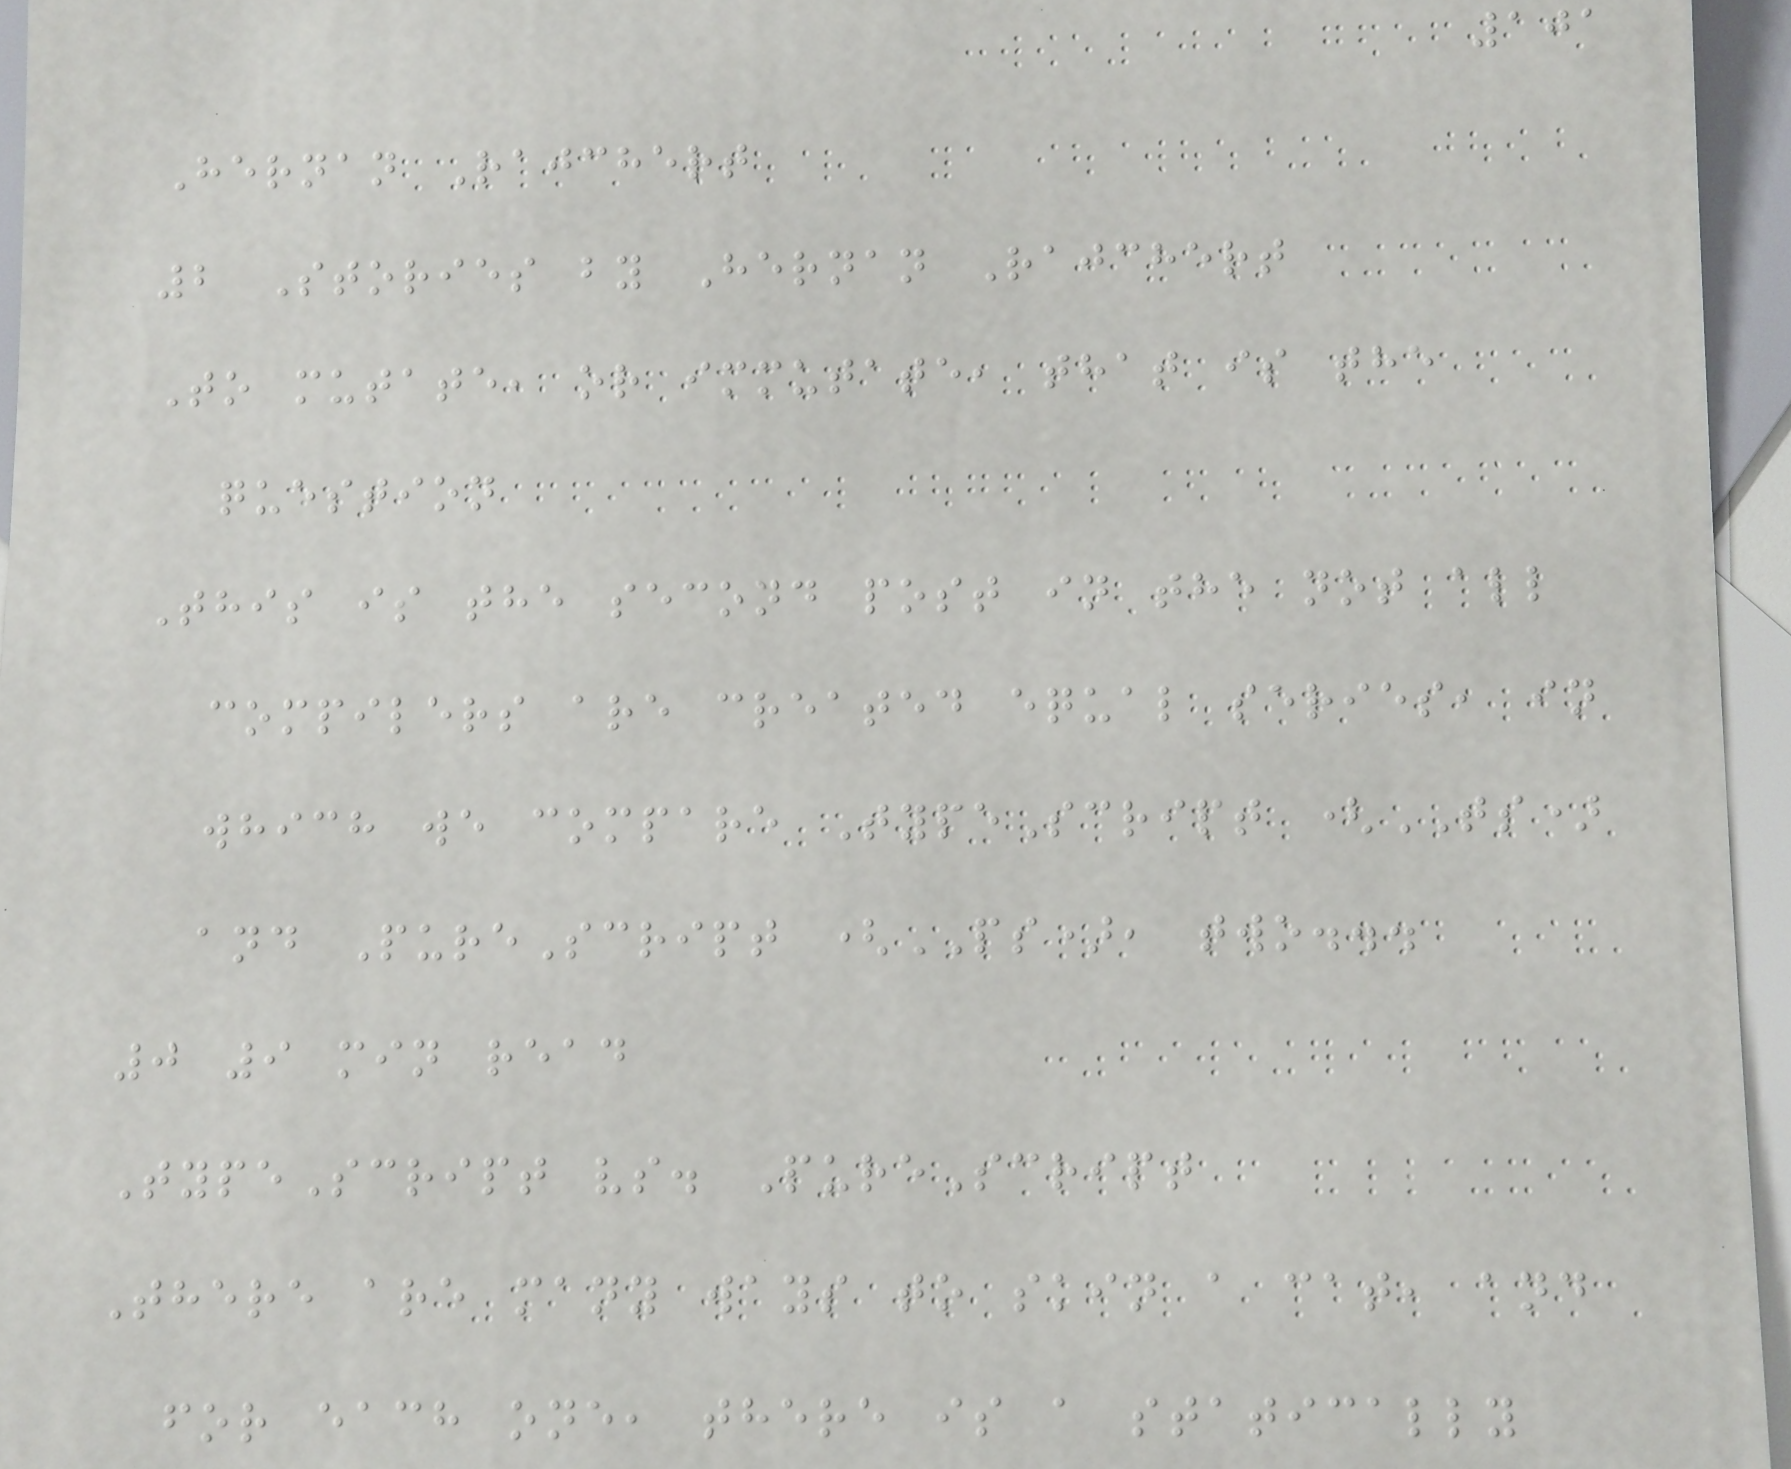101
Hernan Rajchert
2 Stories by Hernan Rajchert
To mutate, or immutate, that is the
question
This is the second post in the not all
compilers are created equal series, in
which we compare TypeScript (TS)
and PureScript (PS), two...
0 9 min read
TypeScript vs. PureScript
There are many ways to skin a cat, and
for each one, there is a statically
